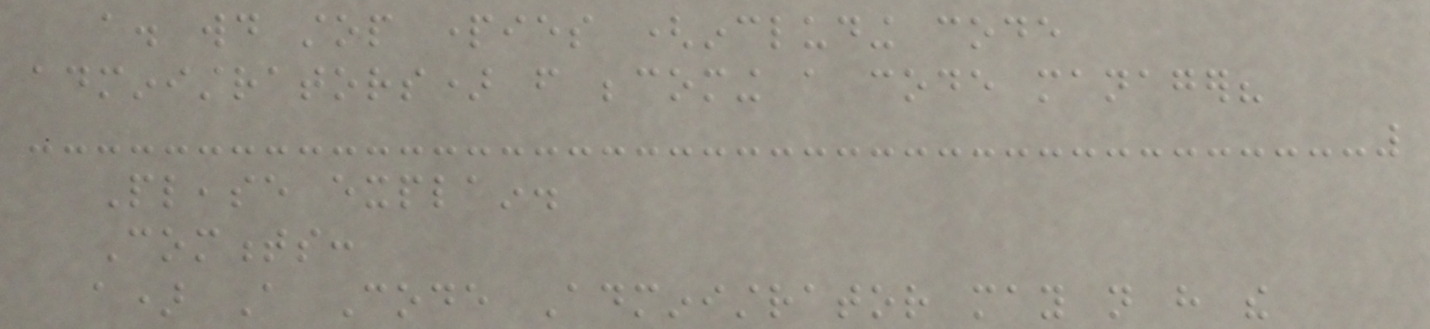a. would stop parties (including code
administrators) from becoming a code manager?
Please explain.
Comments:
a) A Code Administrator may not have the
